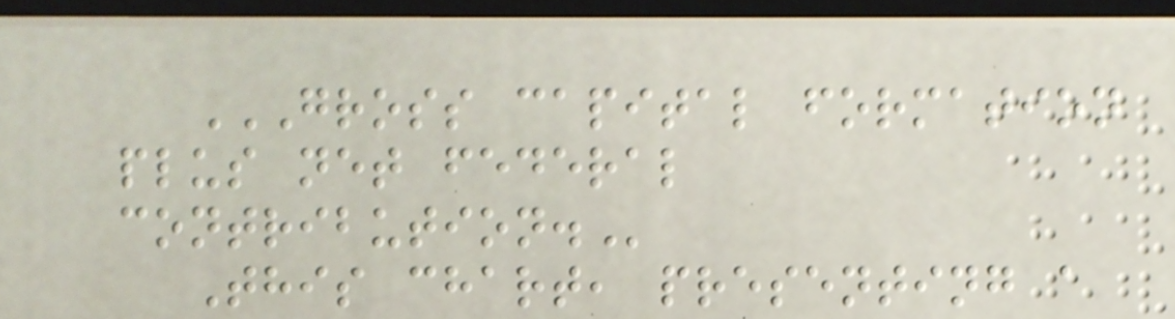GROSS CAPITAL FORMATION
PLUS NET FEDERAL
CONTRIBUTION.
This chart, presenting a
